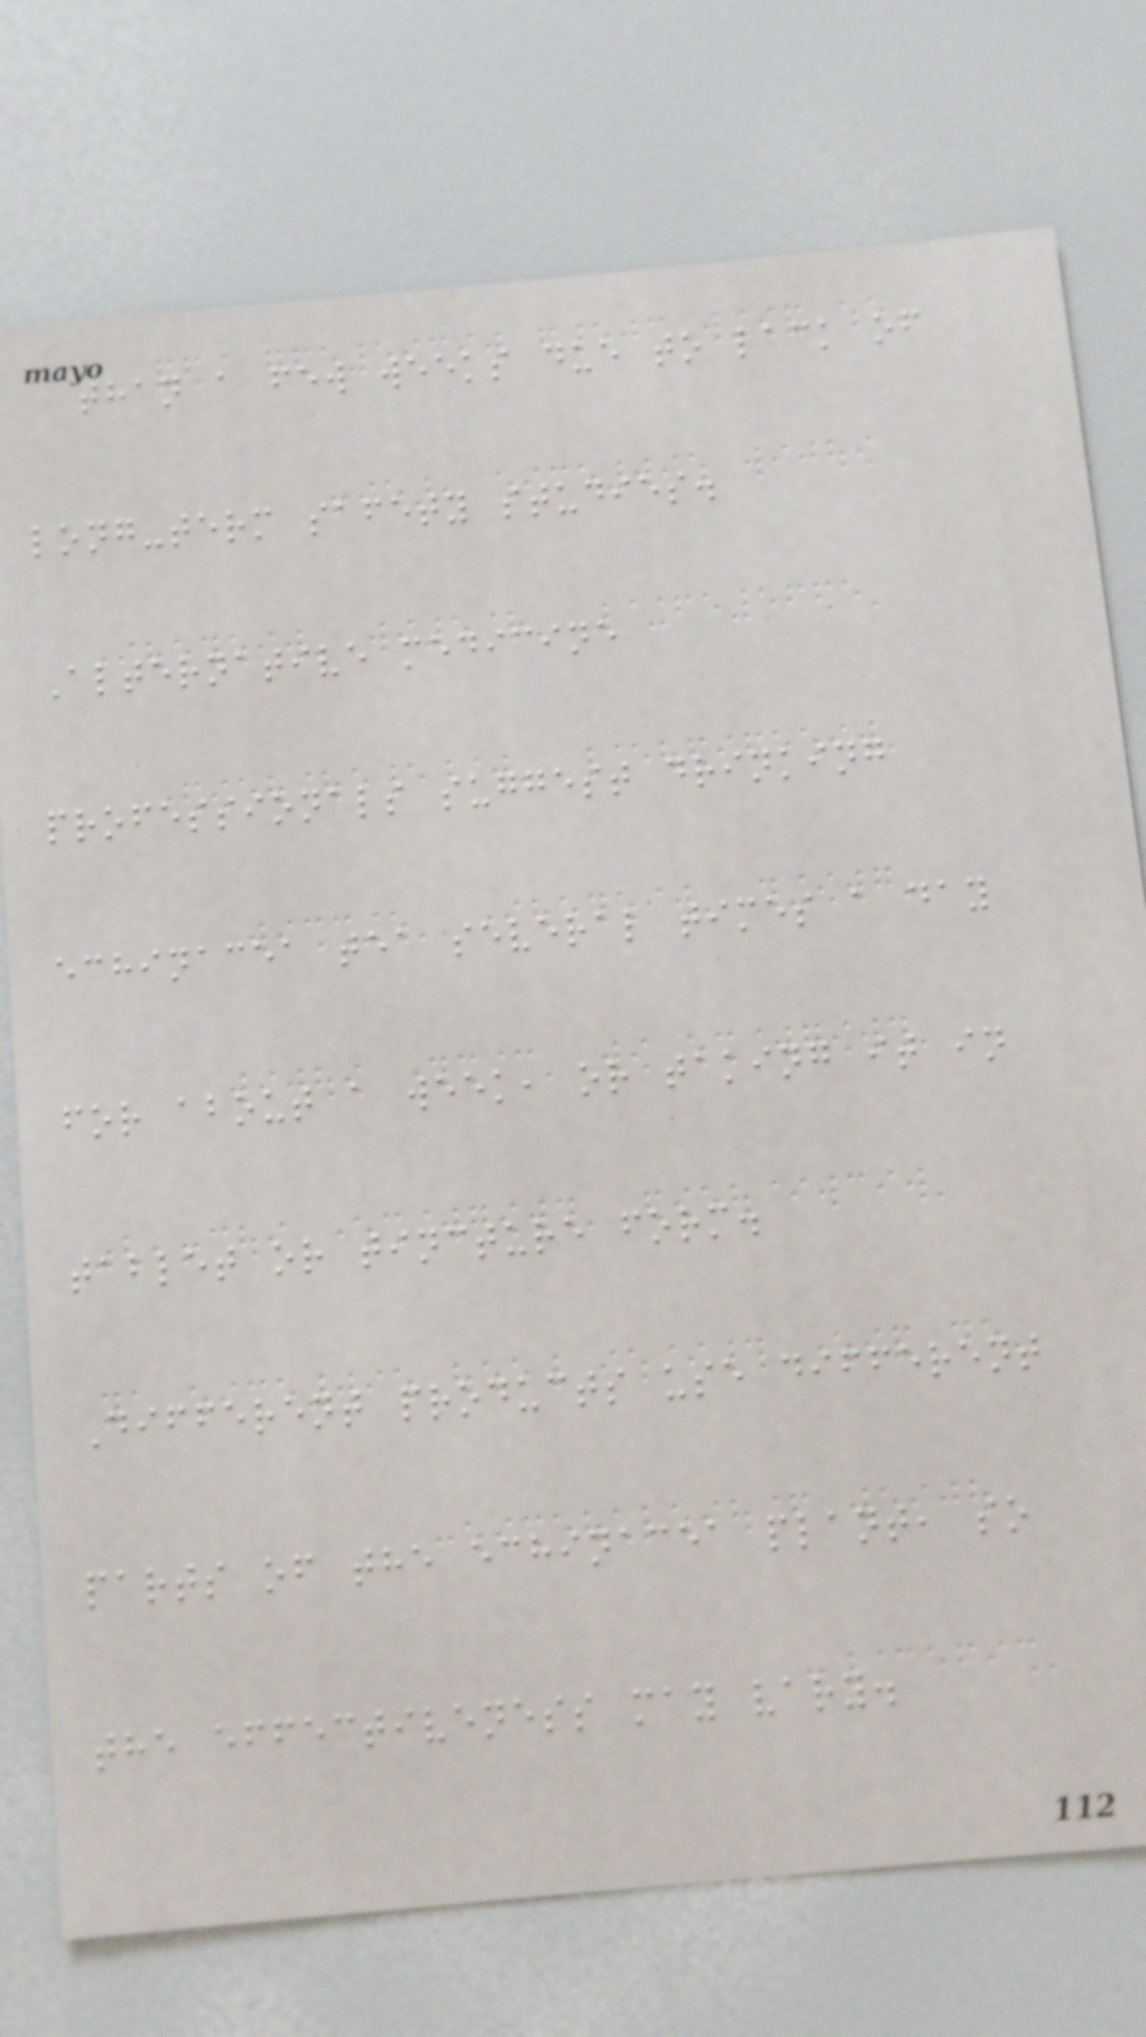than a few weeks due to lack of
long-term safety studies.
Alternative medicine
professionals suggest drinking
echinacea tea several times a day
for about a week, or taking it in
tablet or tincture form.
Different products use different
parts of the echinacea plant, so
the effectiveness may vary.
